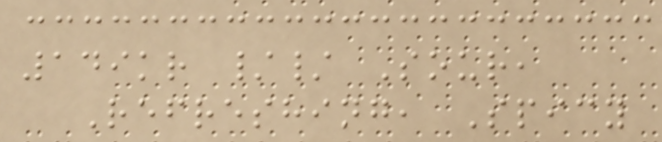149kr // Sour,
Refreshing, Spicy
